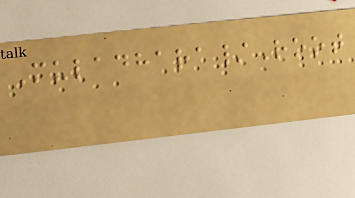Muladhara/Root
